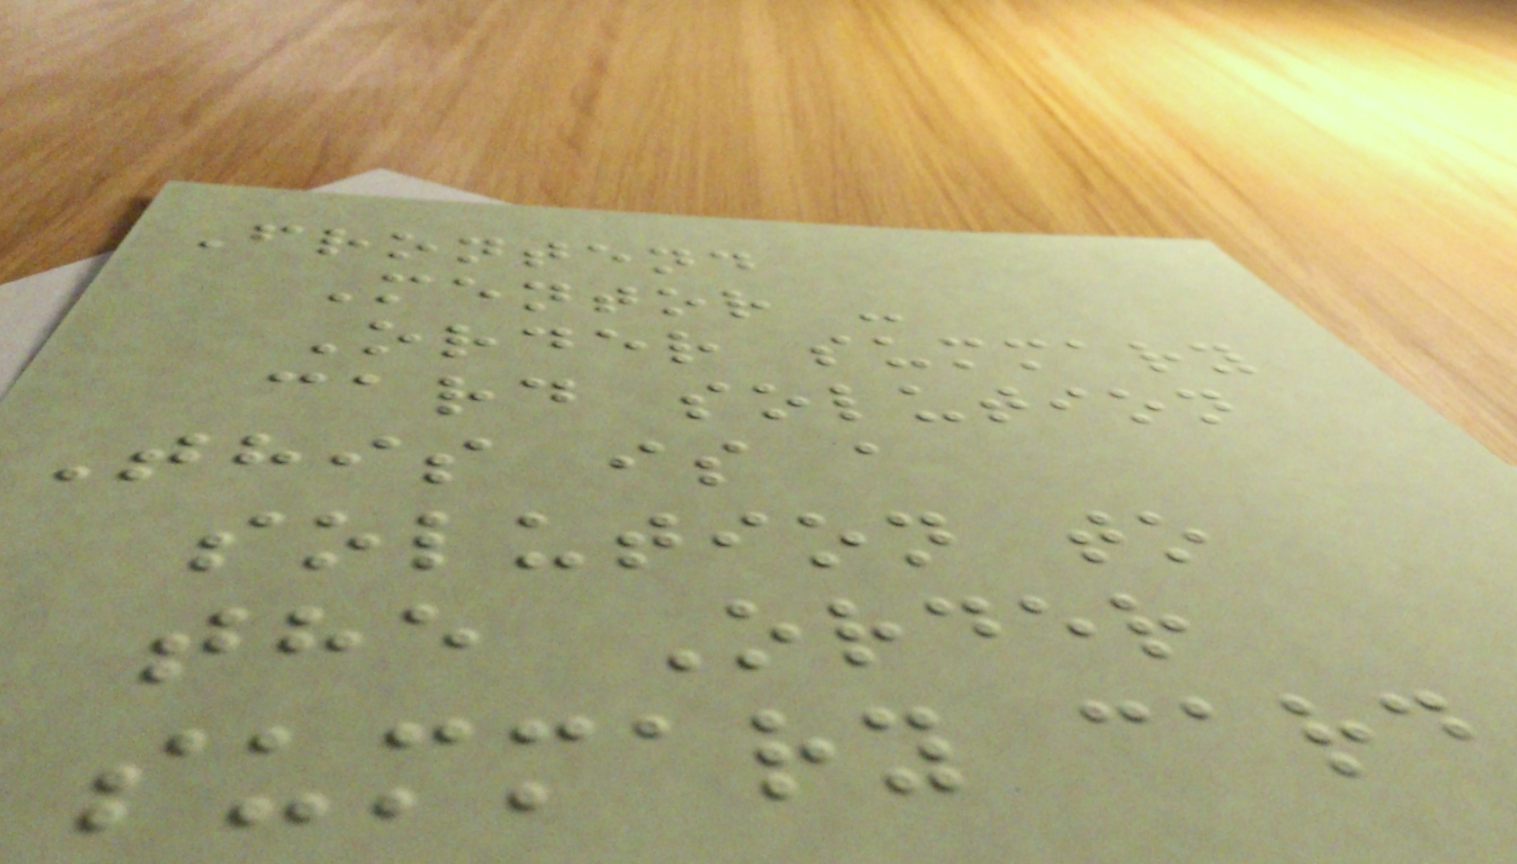Frontend
Mentor -
Order summary
card solution
This is a
solution to
the Order
summary card
